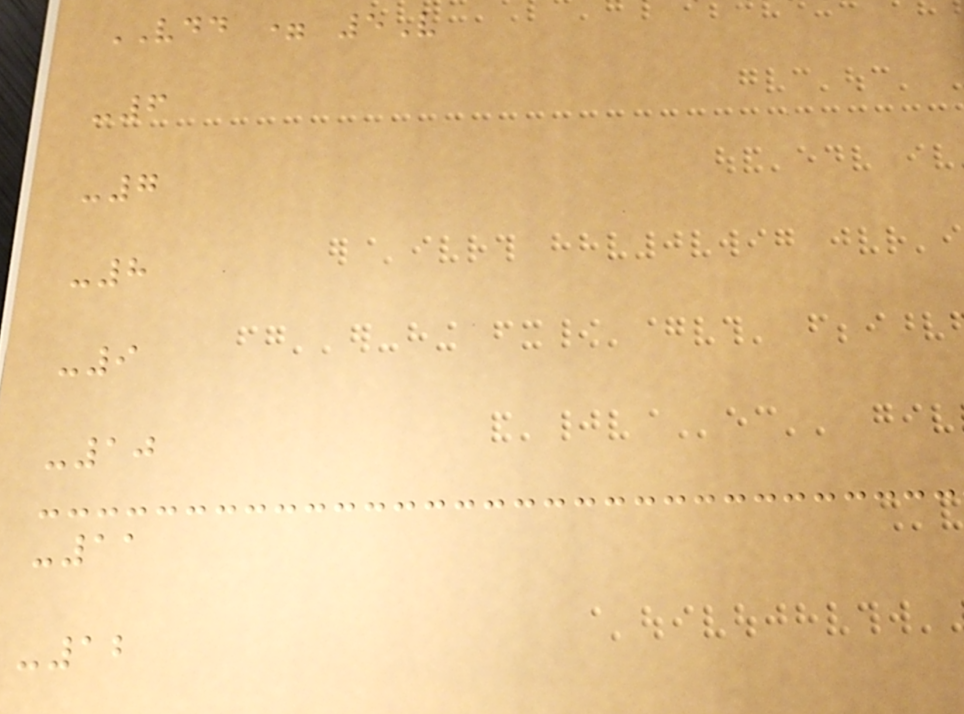VDD = 5V
-6
-7
-8
-9
-10
-11
-12
